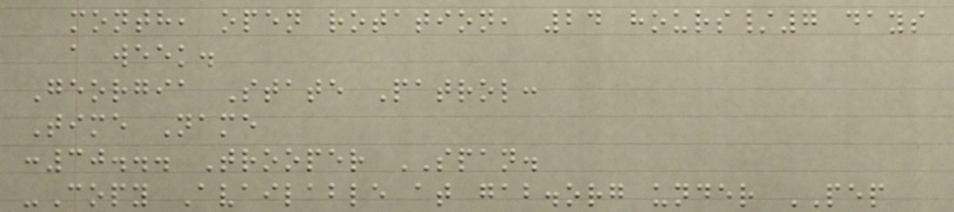month, open rotation, 24 hours/7 days
a week.
Georgia State Patrol:
Time Name
:30... Trooper SPAN.
-Copy Available at gab.org under PEP
